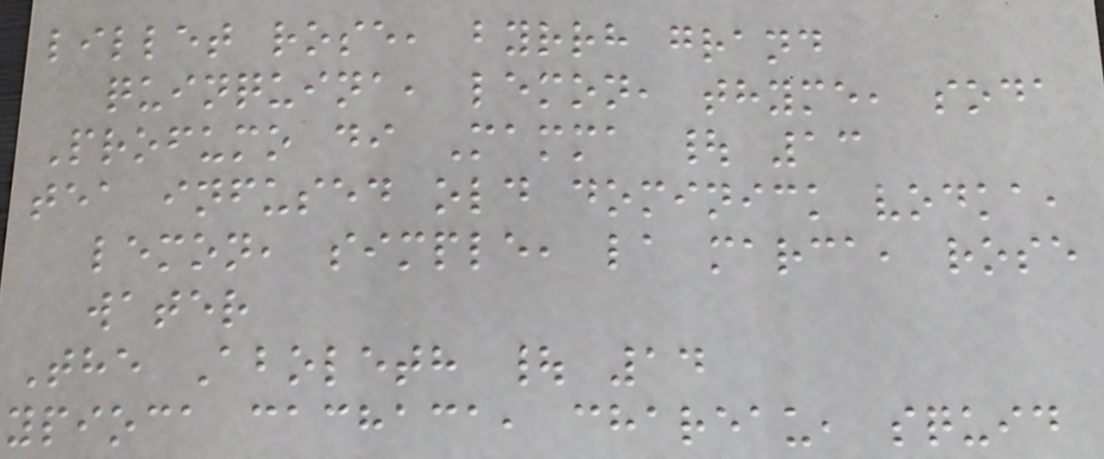lillet rose, byrrh grand
quinquina, lemon, thyme, soda
Profumo di Mamma | 13
tea infused old dominick vodka,
lemon, simple, la marca, rose
water
The Aboleth | 14
ypioca cachaca, chareau, squid
